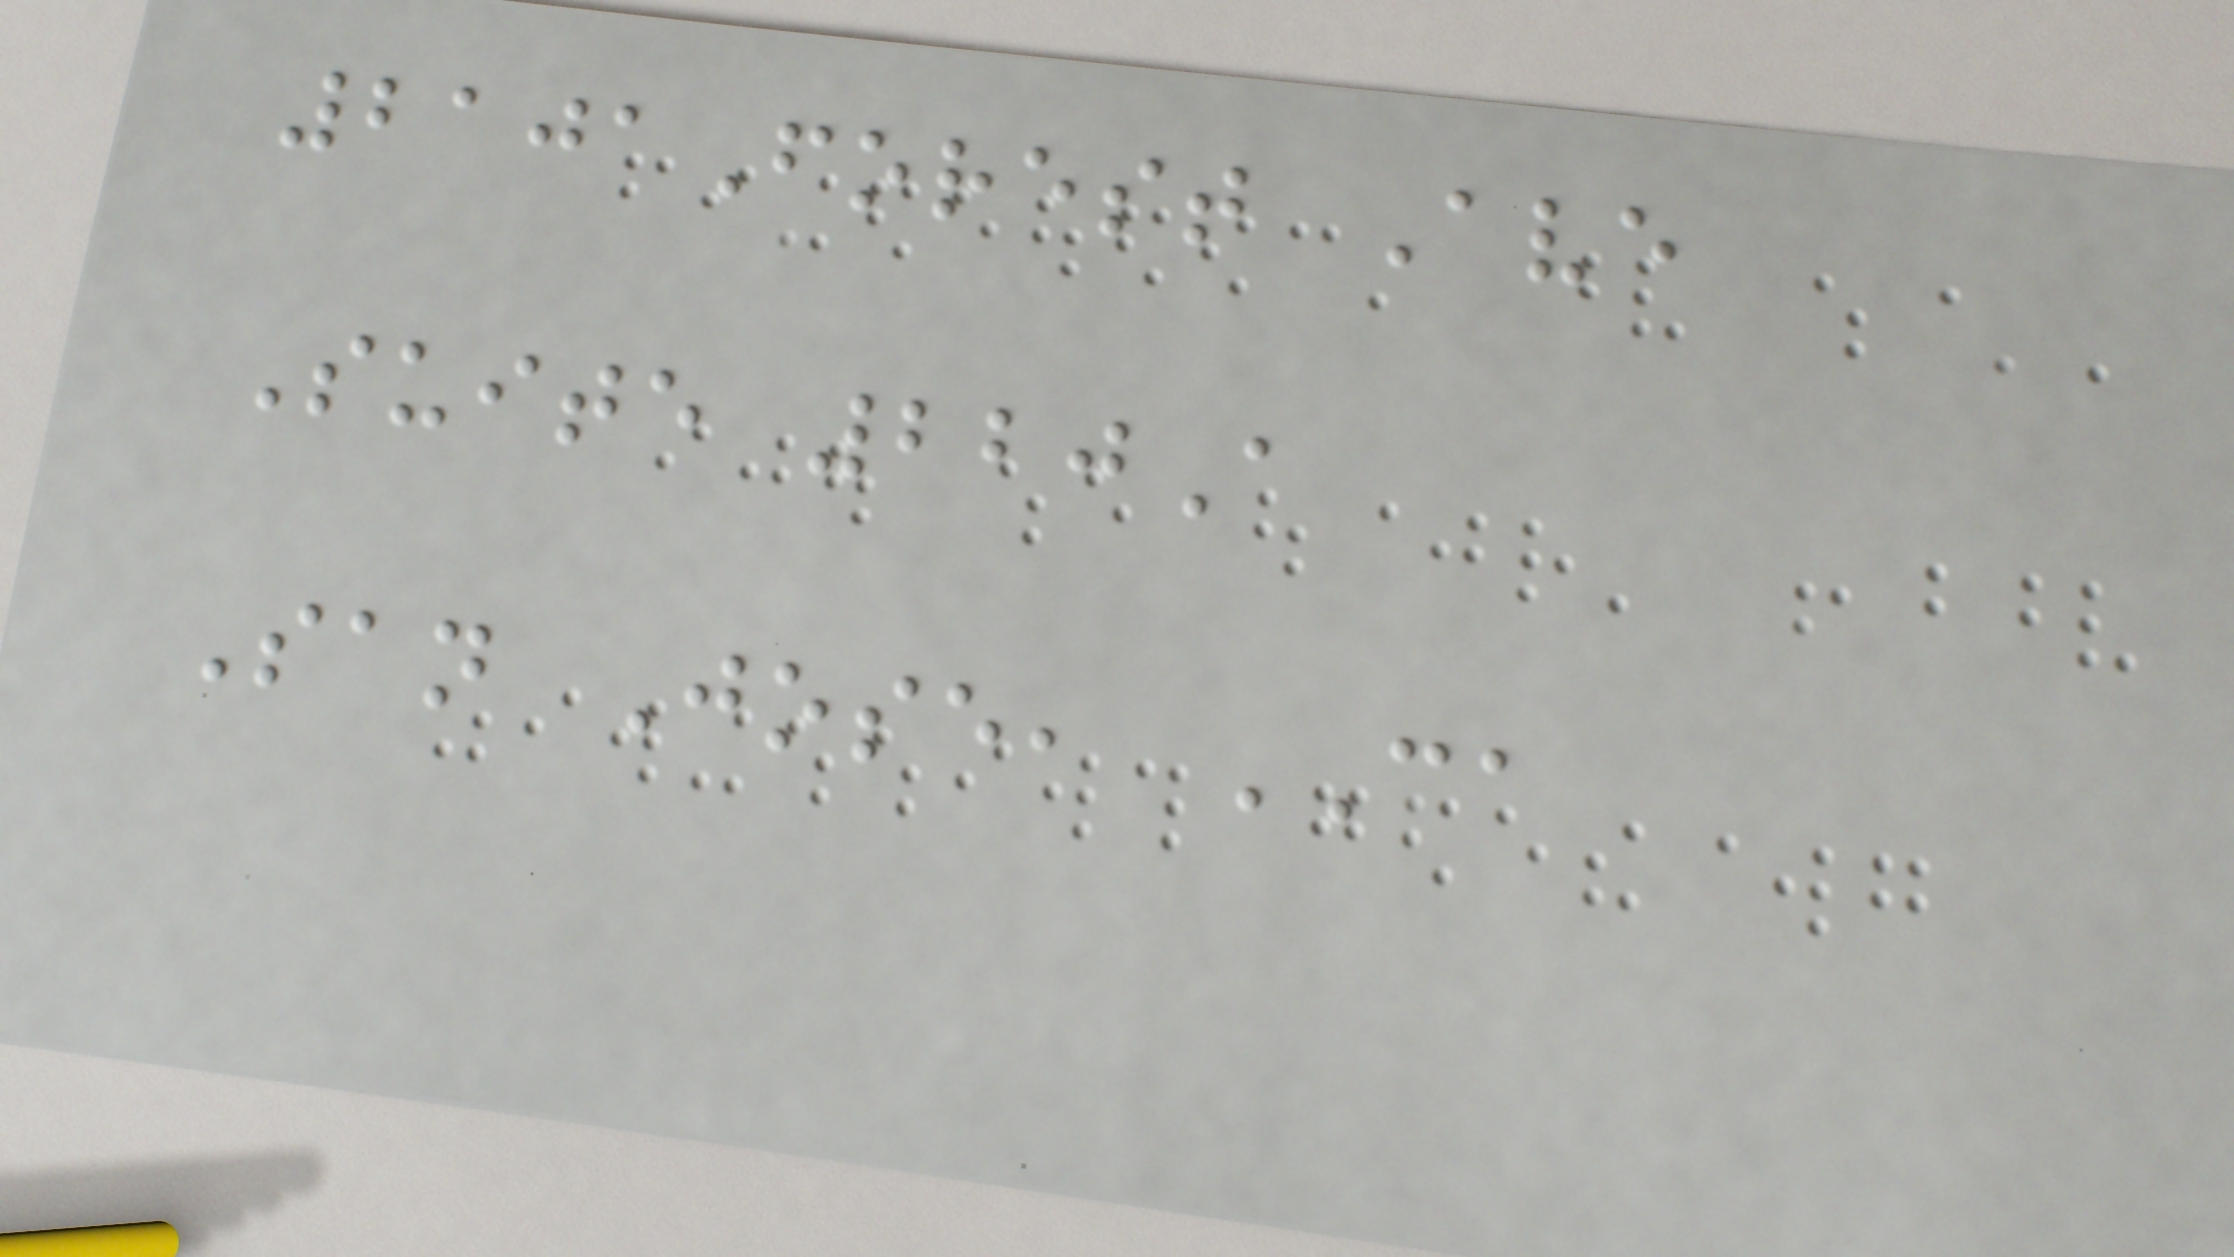2101Forest Ave
Suite 220A
San Jose, CA
